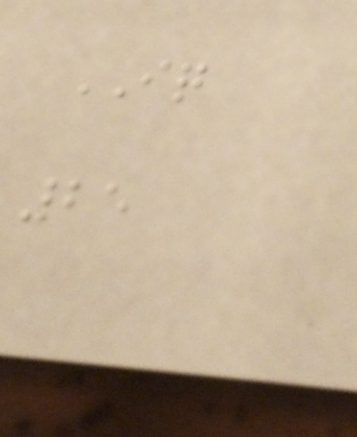IQ
25
